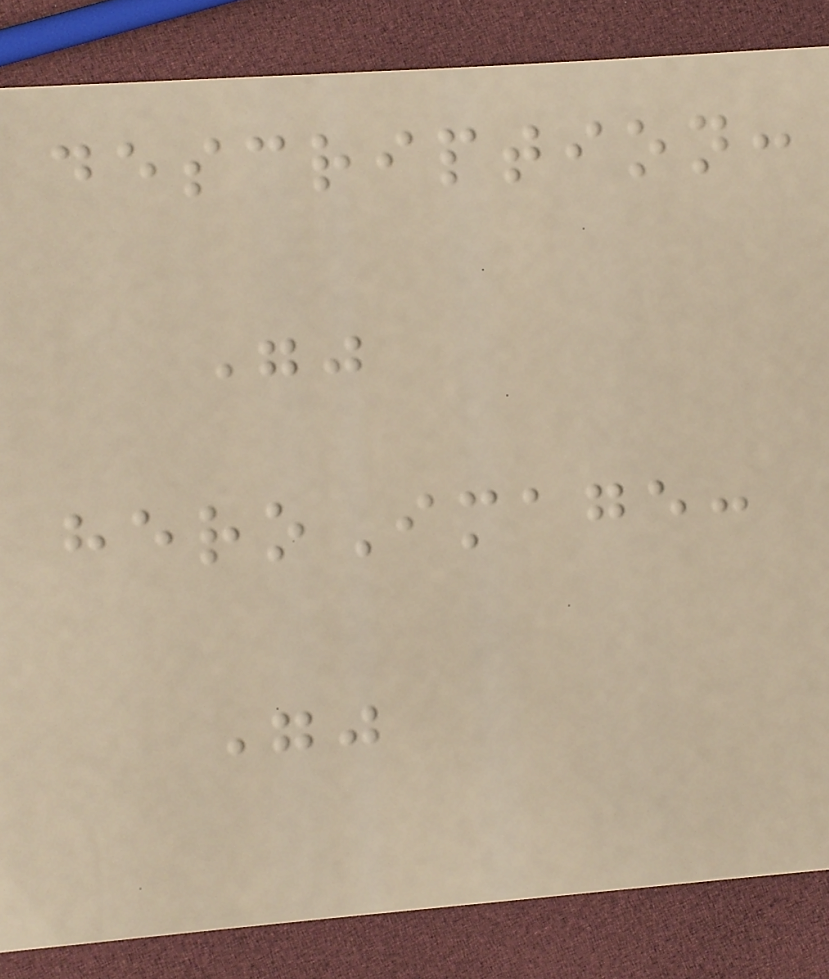description:
""
heroImage:
""
